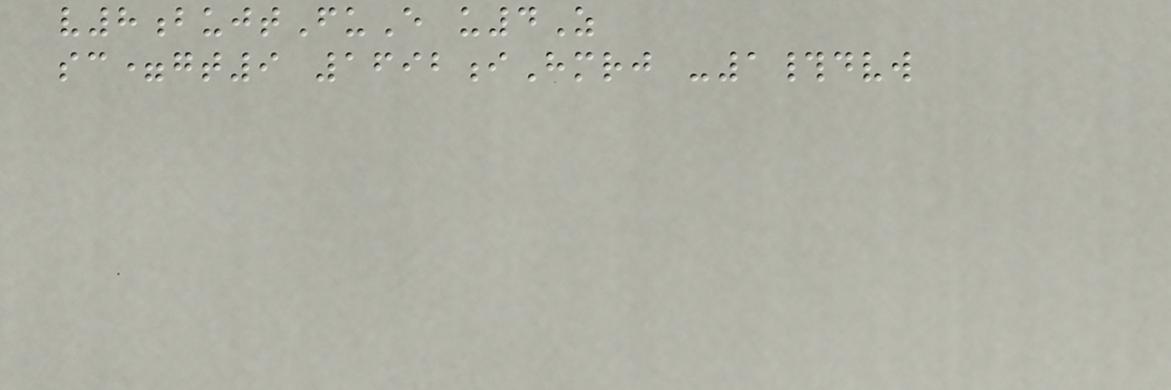v8bujtFuE u4Z
sc=gt9 1692iHmrj -1#dvw
